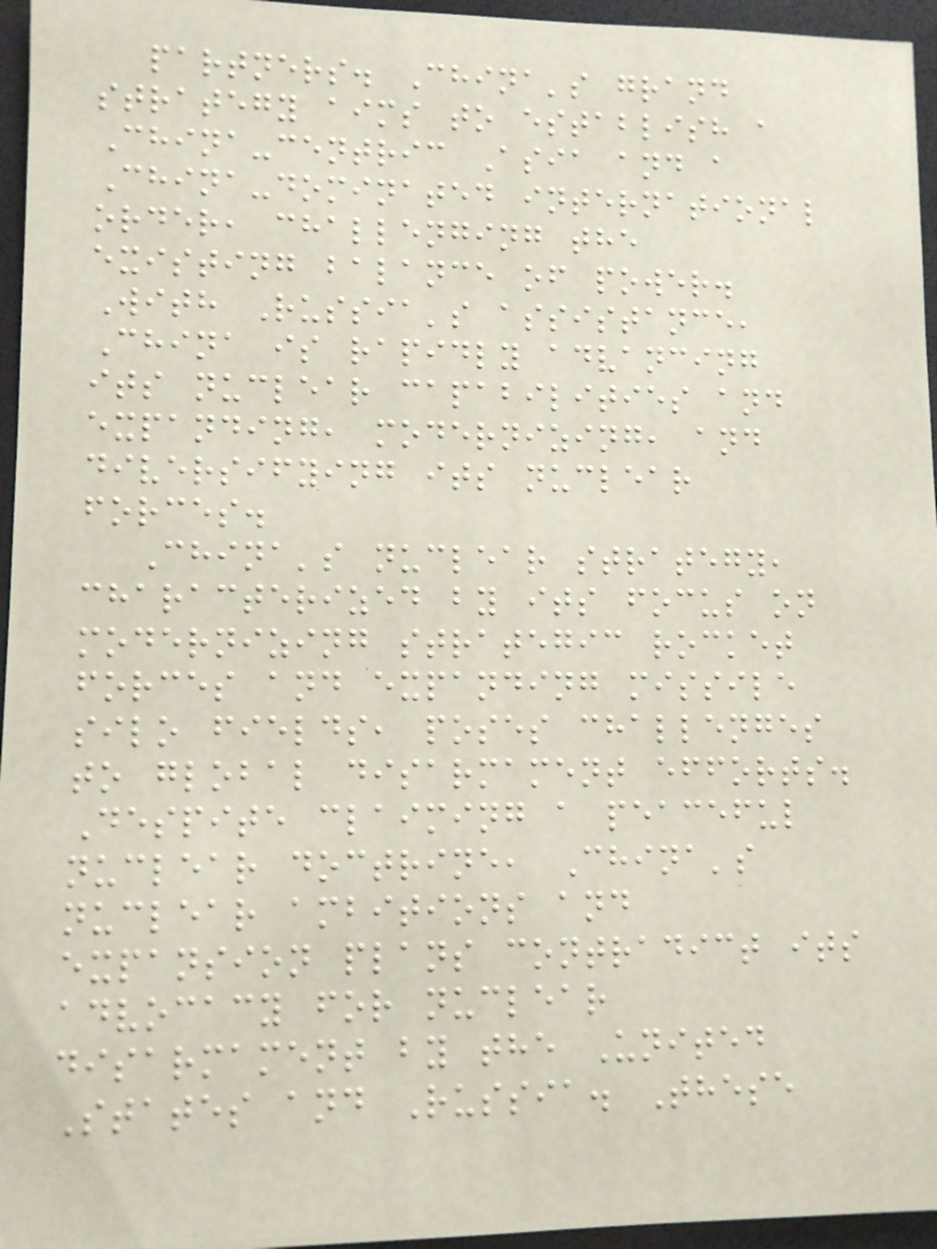partners. China's grand
strategy aims to establish a
China-centric Asia and a
China-dominated international
order, challenging the
existing balance of power.
With Russia's assistance,
China is rapidly advancing
its nuclear capabilities and
expanding, modernizing, and
diversifying its nuclear
forces.
China's nuclear strategy,
characterized by its focus on
modernizing strategic rocket
forces and expanding missile
silo fields, poses challenges
to global disarmament efforts.
Despite claiming a peaceful
nuclear doctrine, China's
nuclear ambitions and
expansion plans contradict its
advocacy for nuclear
disarmament by the United
States and Russia. These
